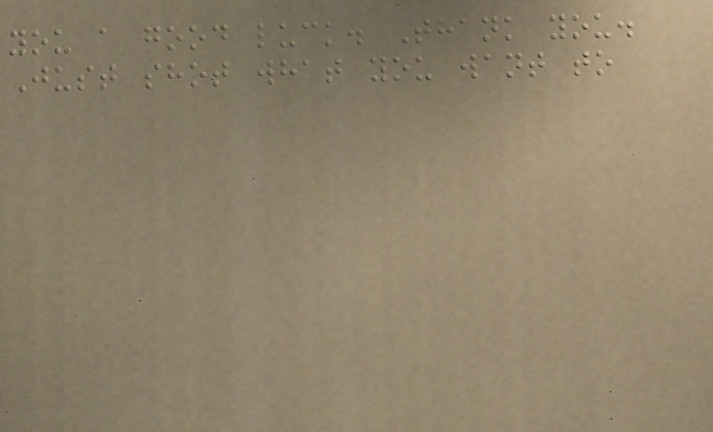you a good luck. Thank you.
Just shot what you want to
